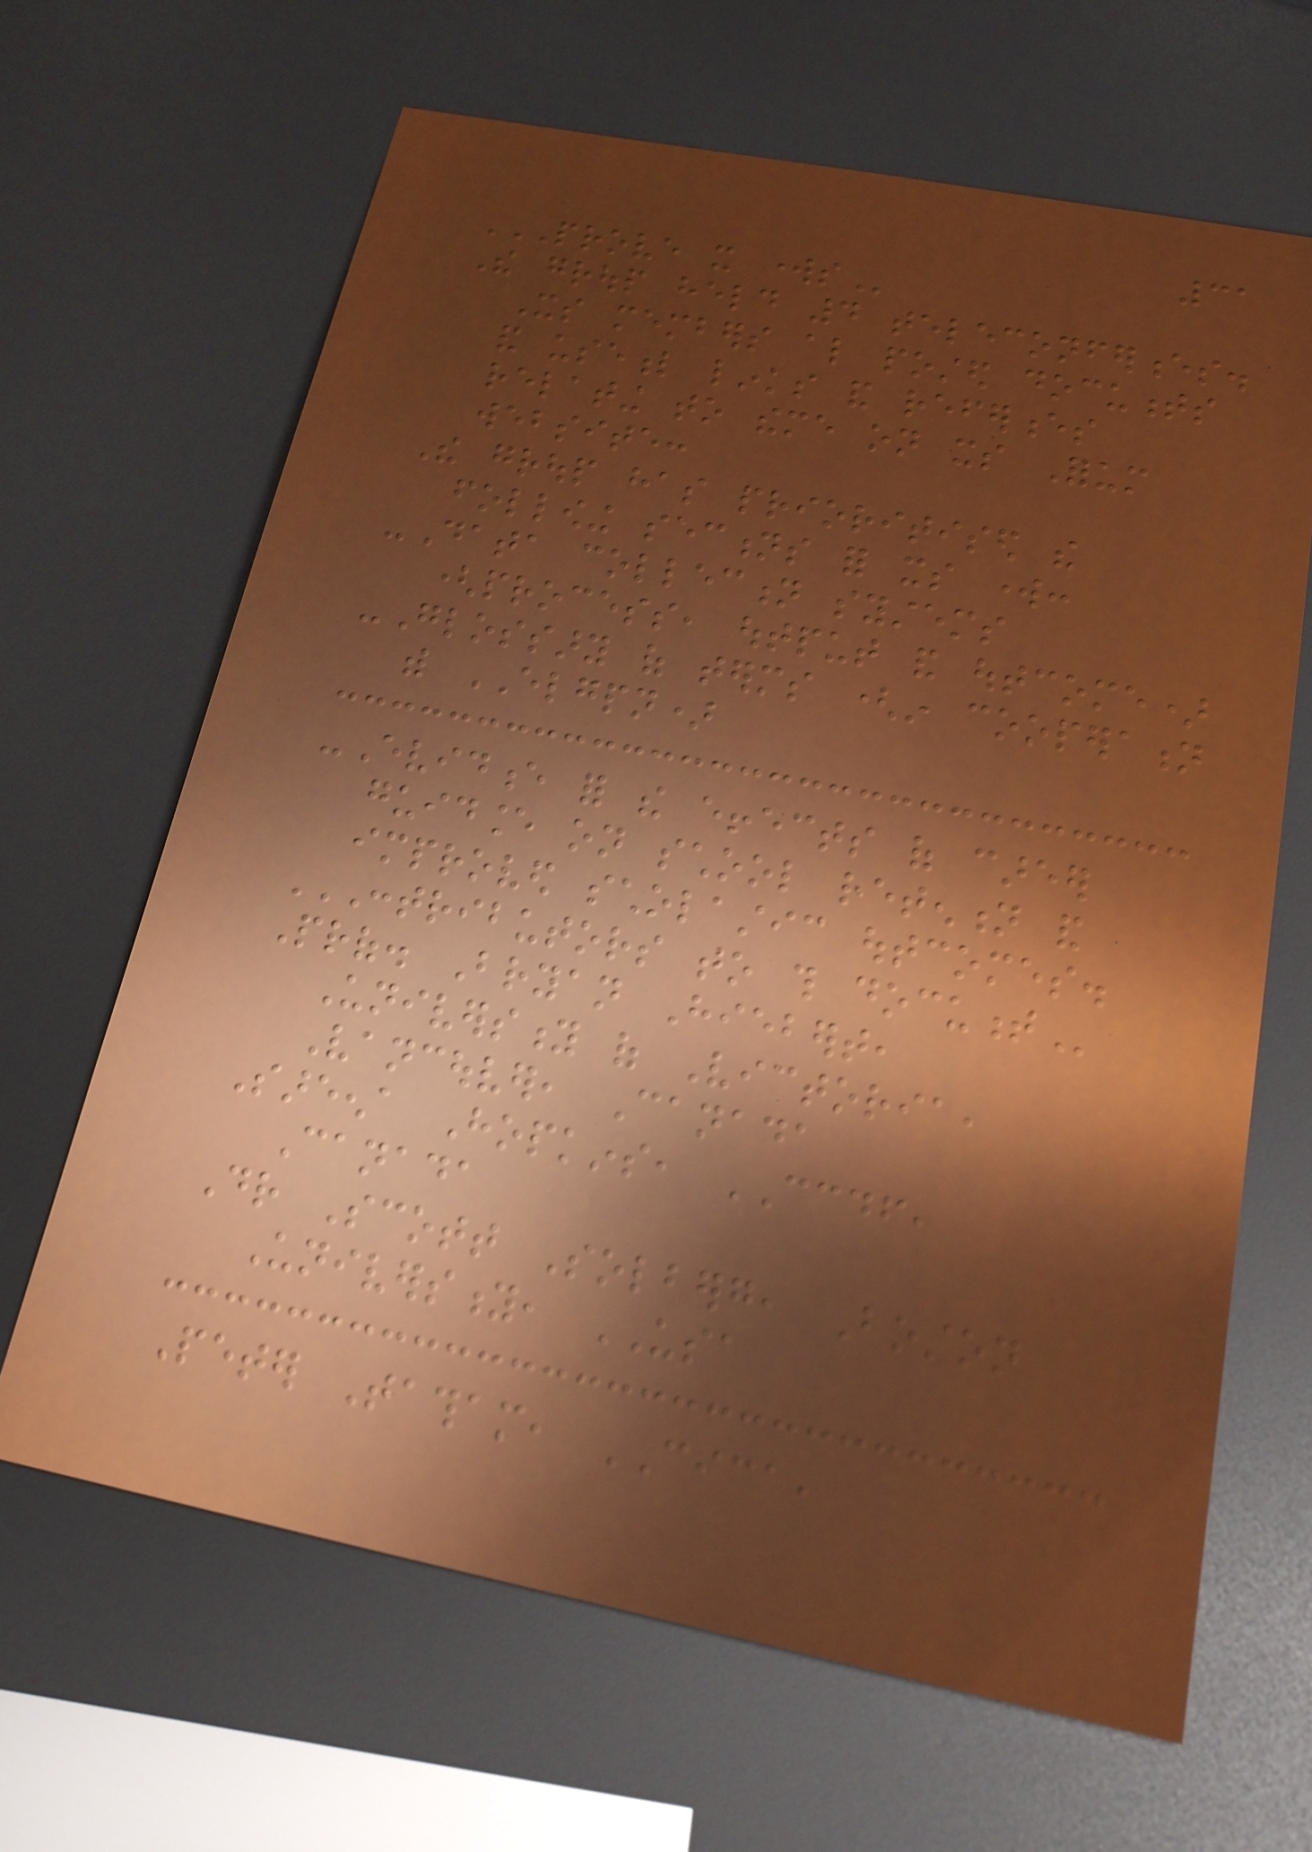31
PROVE IT WORKS
The group held 4 teleconferences.
Its members also posted documents
and useful links and references
relating to theme on its Forum
website:
The group has prioritised the
following sections for its work:
-Data collection systems
(process, output and outcome)
-Glossary of terms (in cooperation
with ELGPN)
-Evidence for the effects of career
guidance on school retention and
improved scholastic outcomes.
CONTRIBUTORS TO THIS DOCUMENT
Prof. Bryan Hiebert,
University of Victoria,
Vancouver, Canada
Sareena Hopkins, CCDF,
Canada
Dr Scott Solberg, Boston
University, USA
Peter Tatham, CICA,
